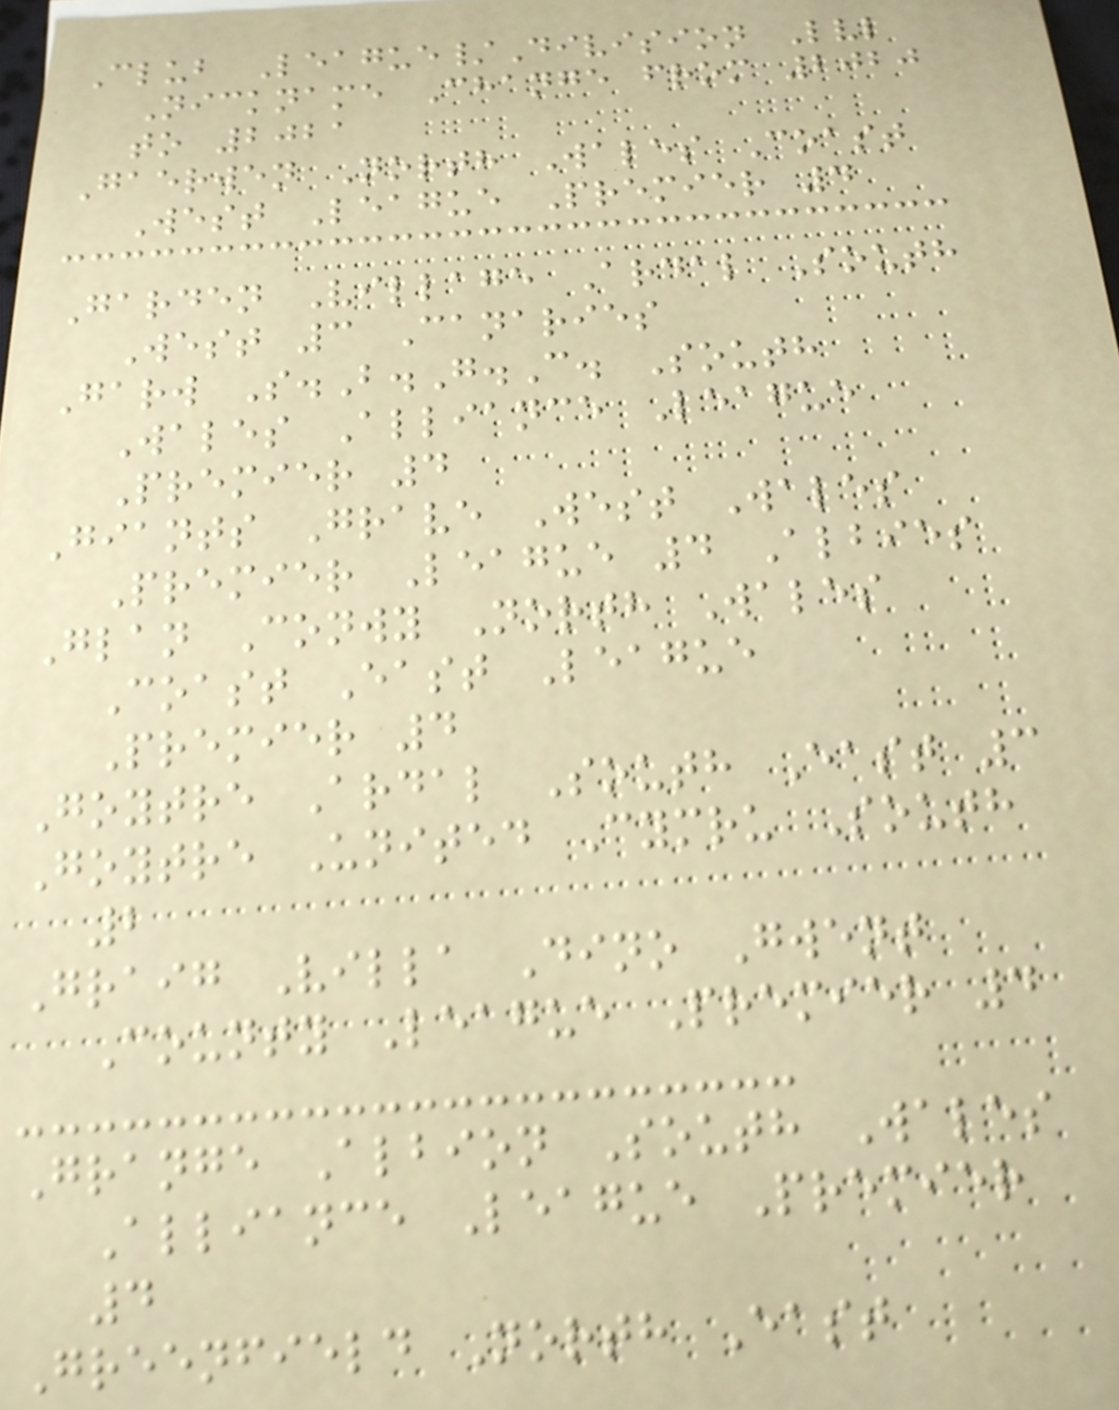Club League/Division Lvl
Nickname Change from 2020
to 2021
Gaerwen North Wales Coast
West League Premier 4
Garden Village Ardal South
West 3 Canaries
Garw S.B.G.C. South
Wales Alliance League
Premier 4
Giants Grave West Wales
Premier League 4 Albies
Glan Conwy North Wales
Coast East League
Premier 4
Goytre Ardal South East 3
Goytre United Cymru South
2
Graig Villa Dino Gwent
County League Premier 4
Grange Albion South Wales
Alliance League Premier
4
Greenfield North East
